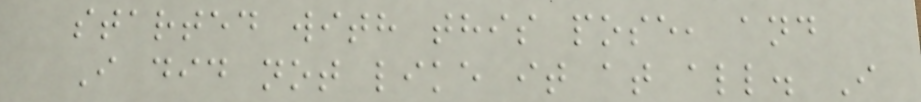started with this pose, and
I did not like it at all. I
